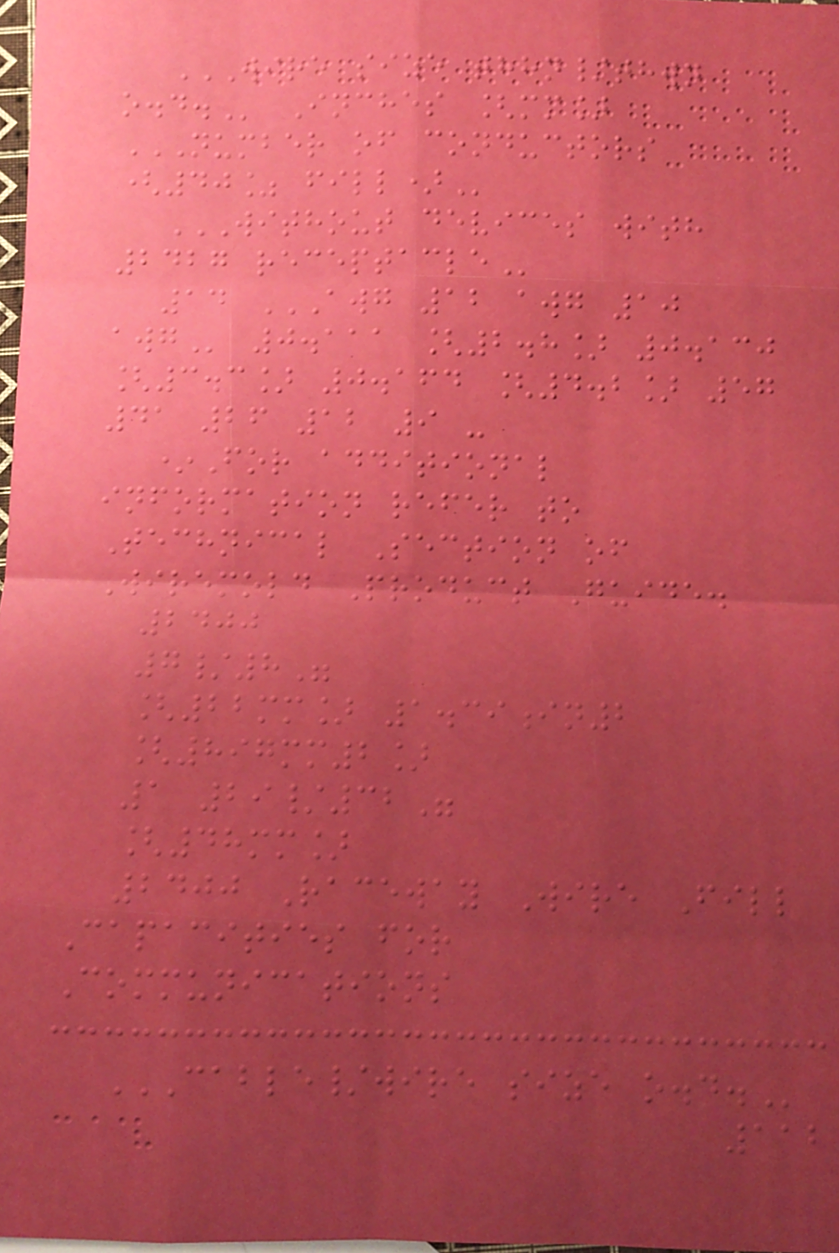WIRE SIZE THHN/THWN
O.D. Inches [mm]
NUMBER OF CONDUCTORS
(40% FILL)
WITHOUT DEVICES WITH
2427 RECEPTACLE
14 AWG 12 AWG 10
AWG 0.111 [2.8] 0.130
[3.3] 0.164 [4.2] 57
41 26 12 9 -
*For additional
information refer to
Technical Section of
Wiremold Product Guide.
2400
7/8"
[22mm] 1.39in2
[897mm2]
1 29/32"
[48mm]
2400 Raceway Wire Fill
Capacities for
Communications
CABLE/WIRE SIZE O.D.
112
